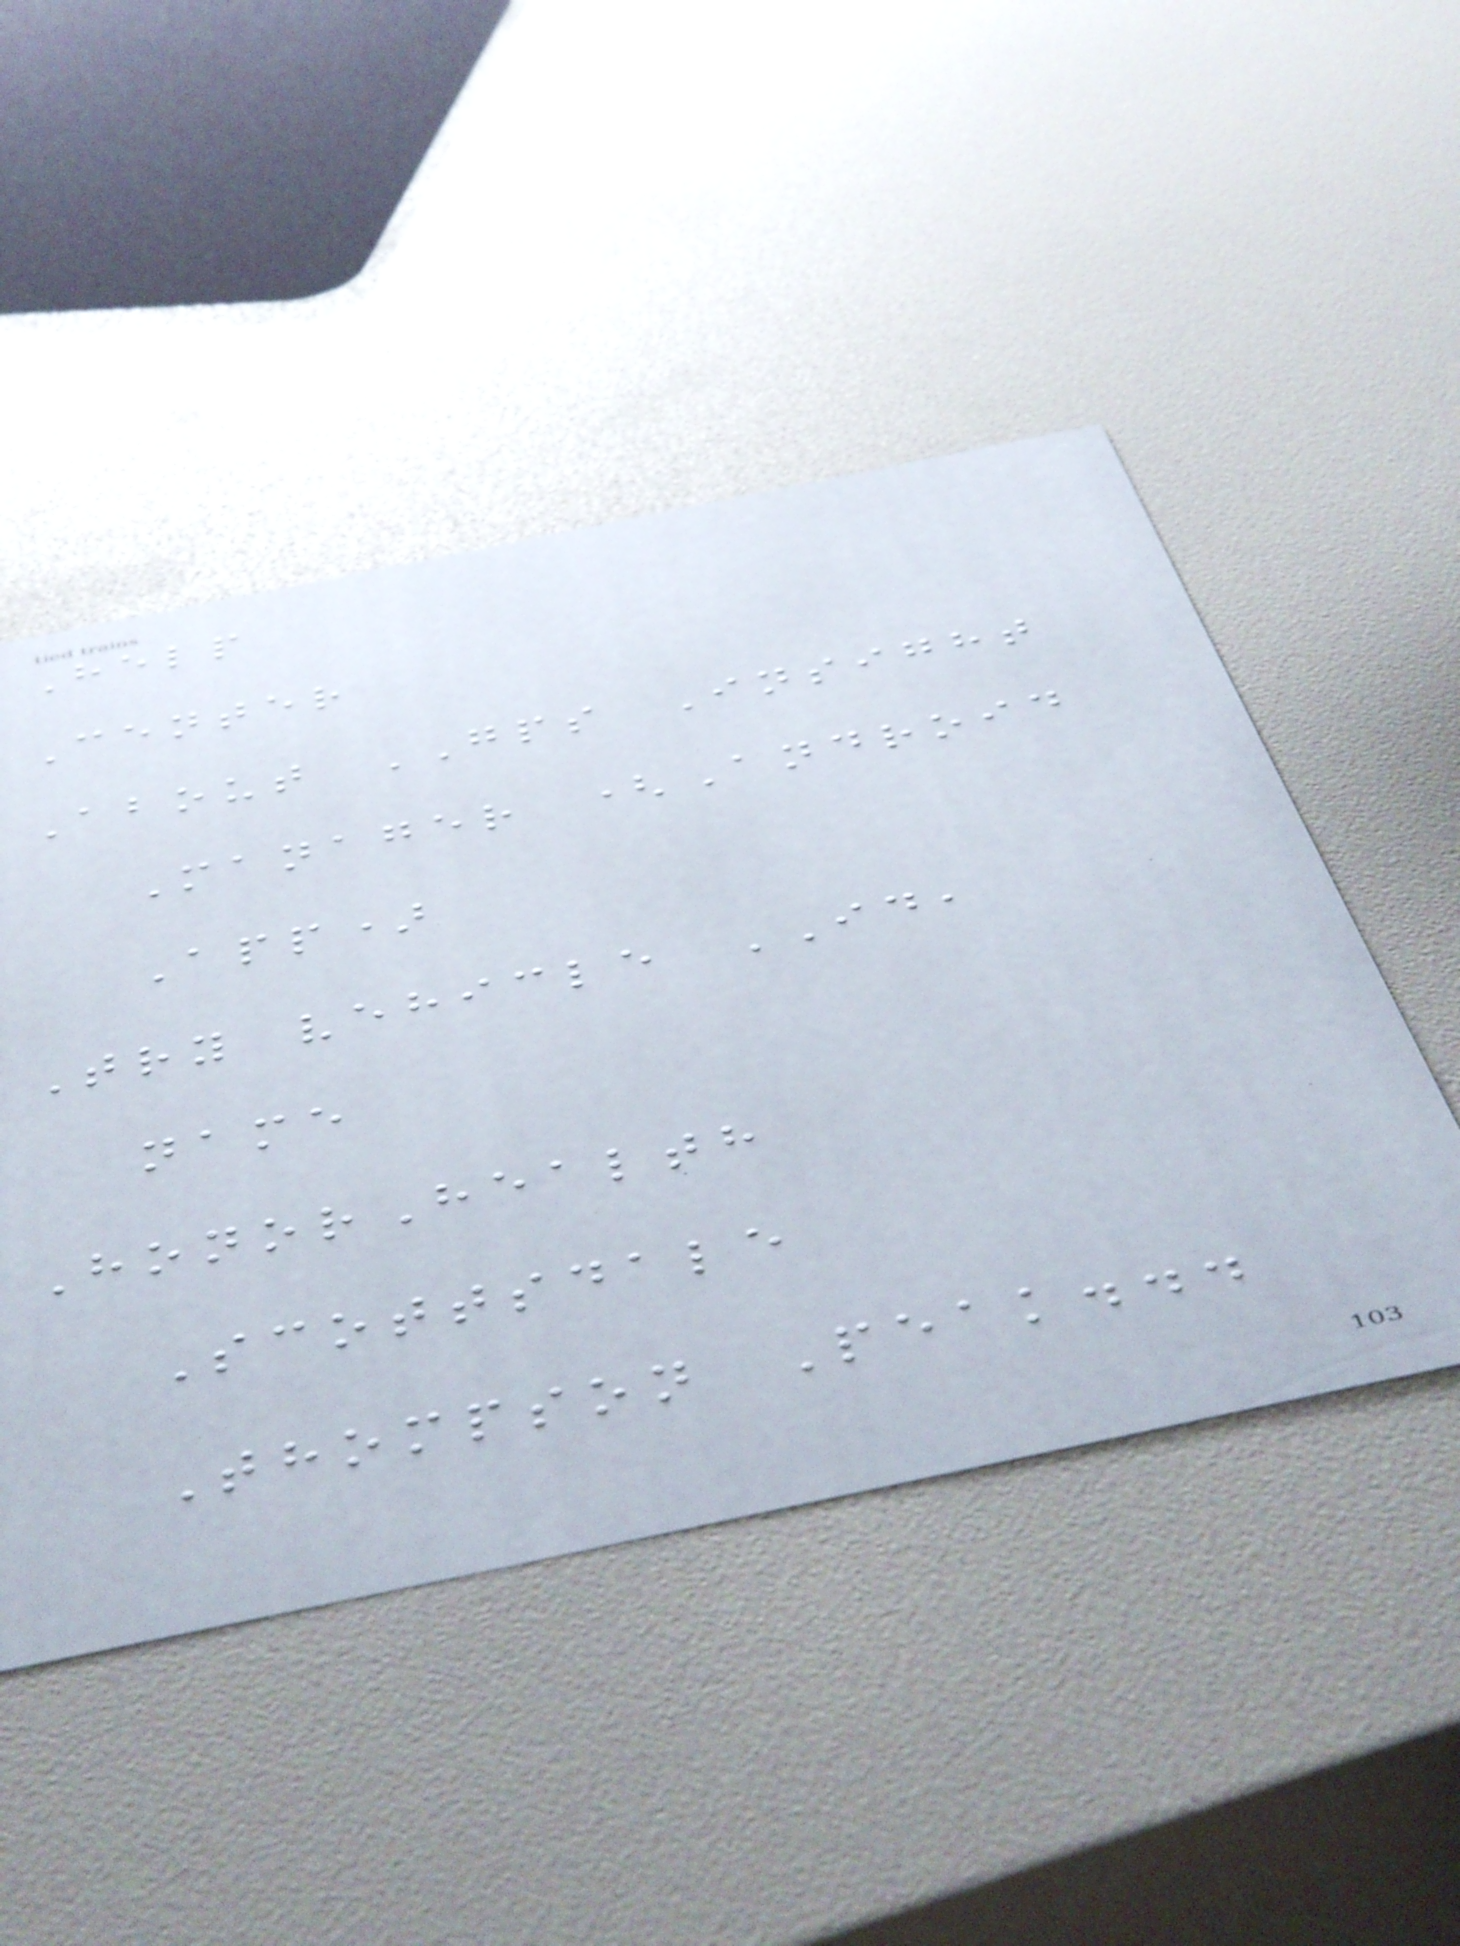Help
Center
About GPS Insight
Manager (Android
App)
Try vehicle ID,
name
HonorHealth
Scottsdale
Thompson Peak...
